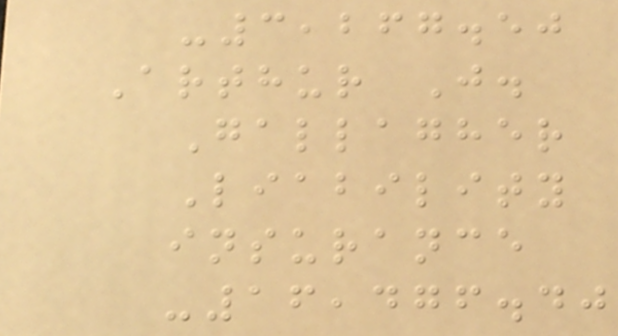-3,267.50
Arthur J.
Gallagher
Liability
insurance
-16,476.40
